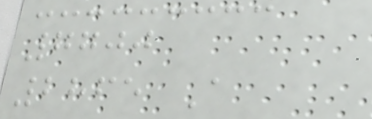7700
2865 A
